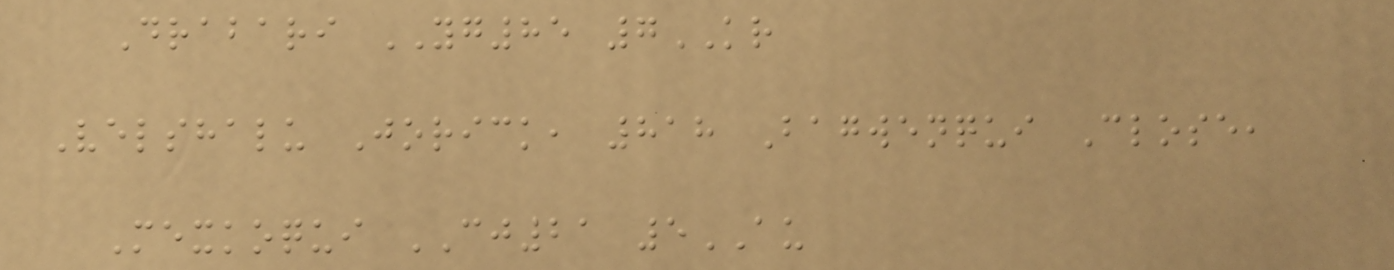Drabari YG85 7KR
Velshalu Jorick, 818 Bagwenqui Close,
Mexkoqui CJ21 5AU
